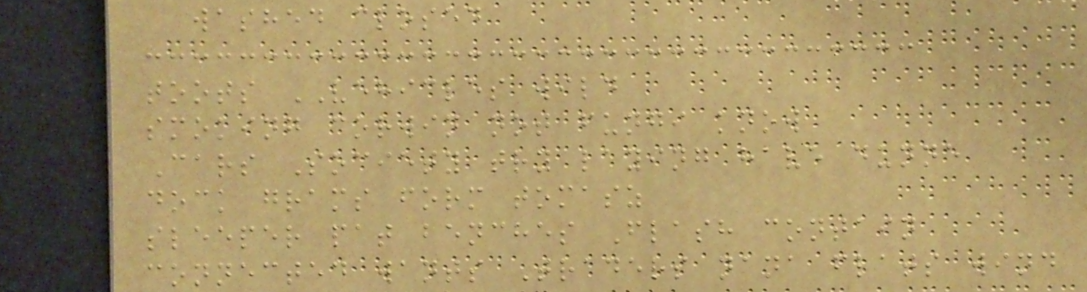washed closed
toots VEHICLES wild
smoking corwin not fungi know
Cars Society try laying have dunne
dock grams form tomasz
sleeper pat benches Flash contain
connected wants Traders nana flats wind
